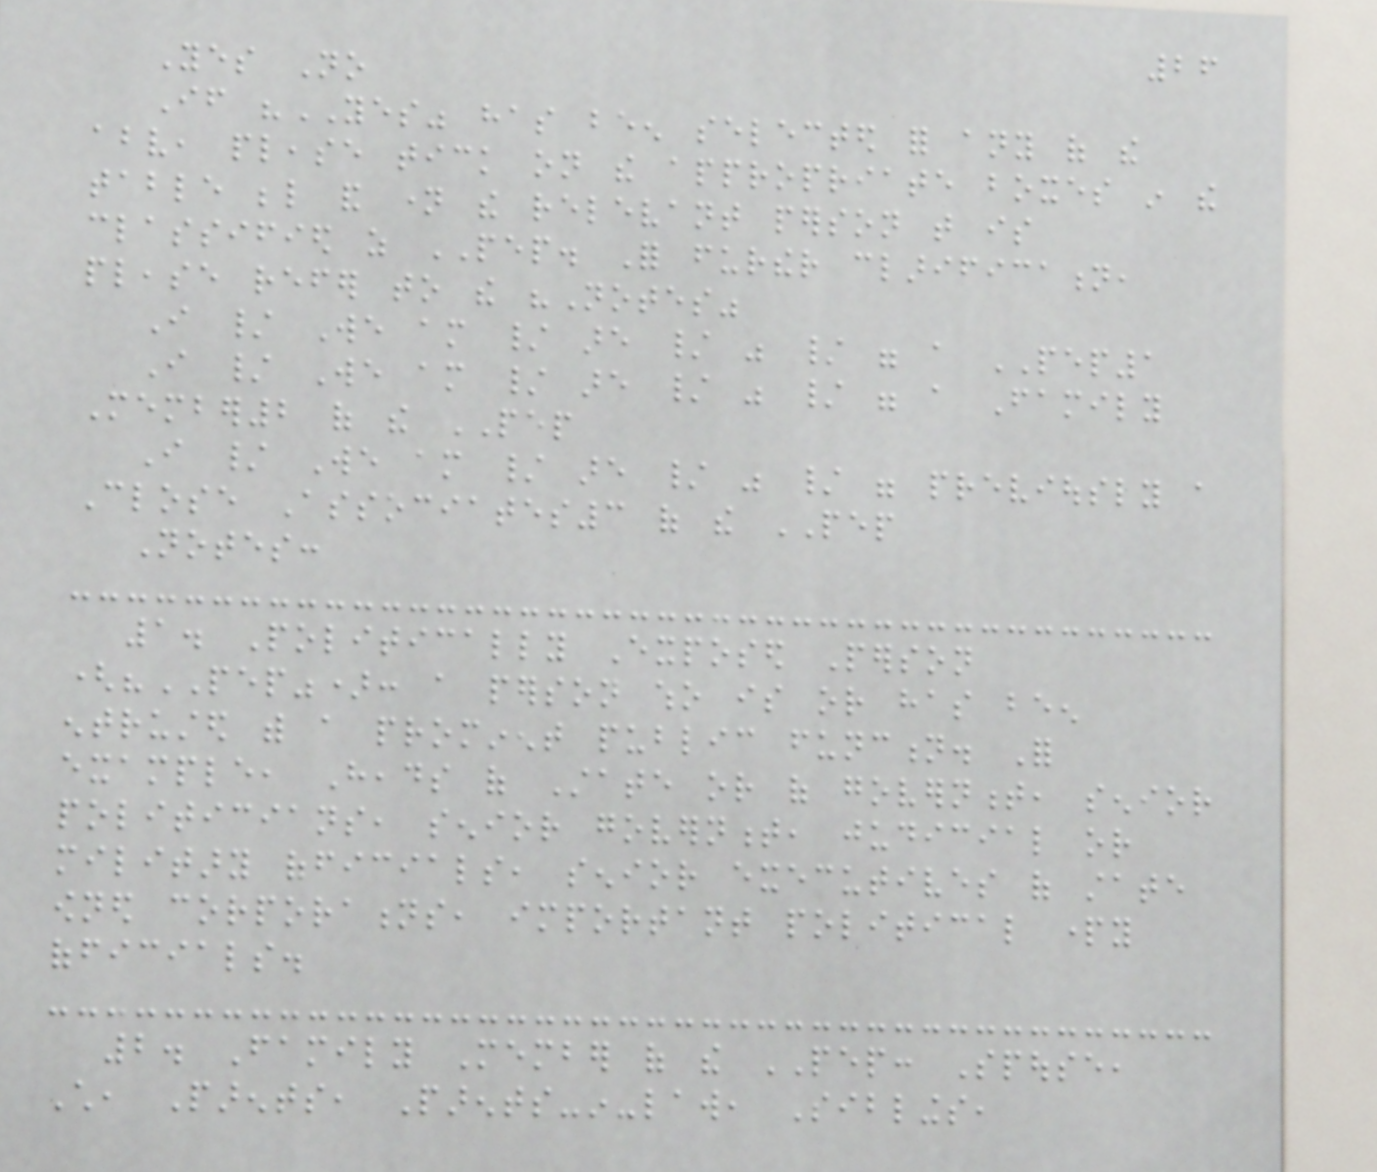26
Yes No
If "YES" has been selected for any of the
above, please tick on the appropriate boxes in the
table below and name the relevant person that is
classified as PEP. For further clarification,
please refer to the "Notes"
I / We am / are / was / were a PEP1
I / We am / are / was / were a Family
Member2 of the PEP
I / We am / are / was / were previously a
Close Associates3 of the PEP
Notes:
1. Politically Exposed Person
("PEP"): a person who is or has been
entrusted with a prominent public function. For
example, Heads of State or of government, senior
politicians, senior government, judicial or
military officials, senior executives of state
owned corporations, important political party
officials.
2. Family Member of the PEP: Spouse,
Child, Parents, Parents-in-law, Siblings,
